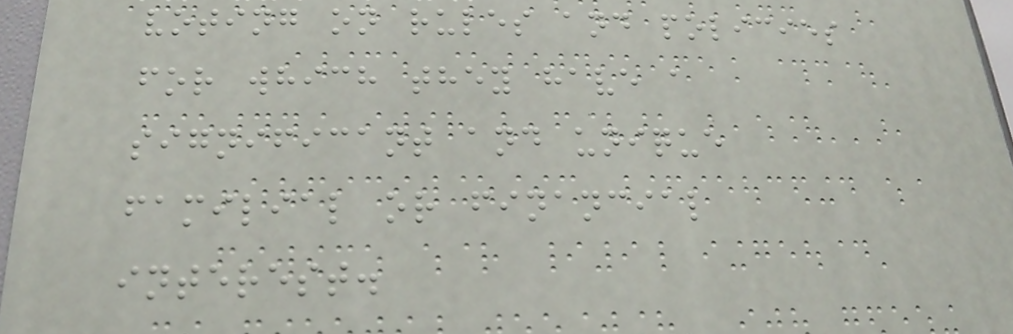voting on rules and policies
for which they have a
significant and unique
familial or financial
interest.
